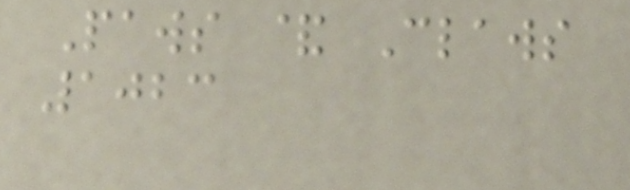Paws & Claws
1023
